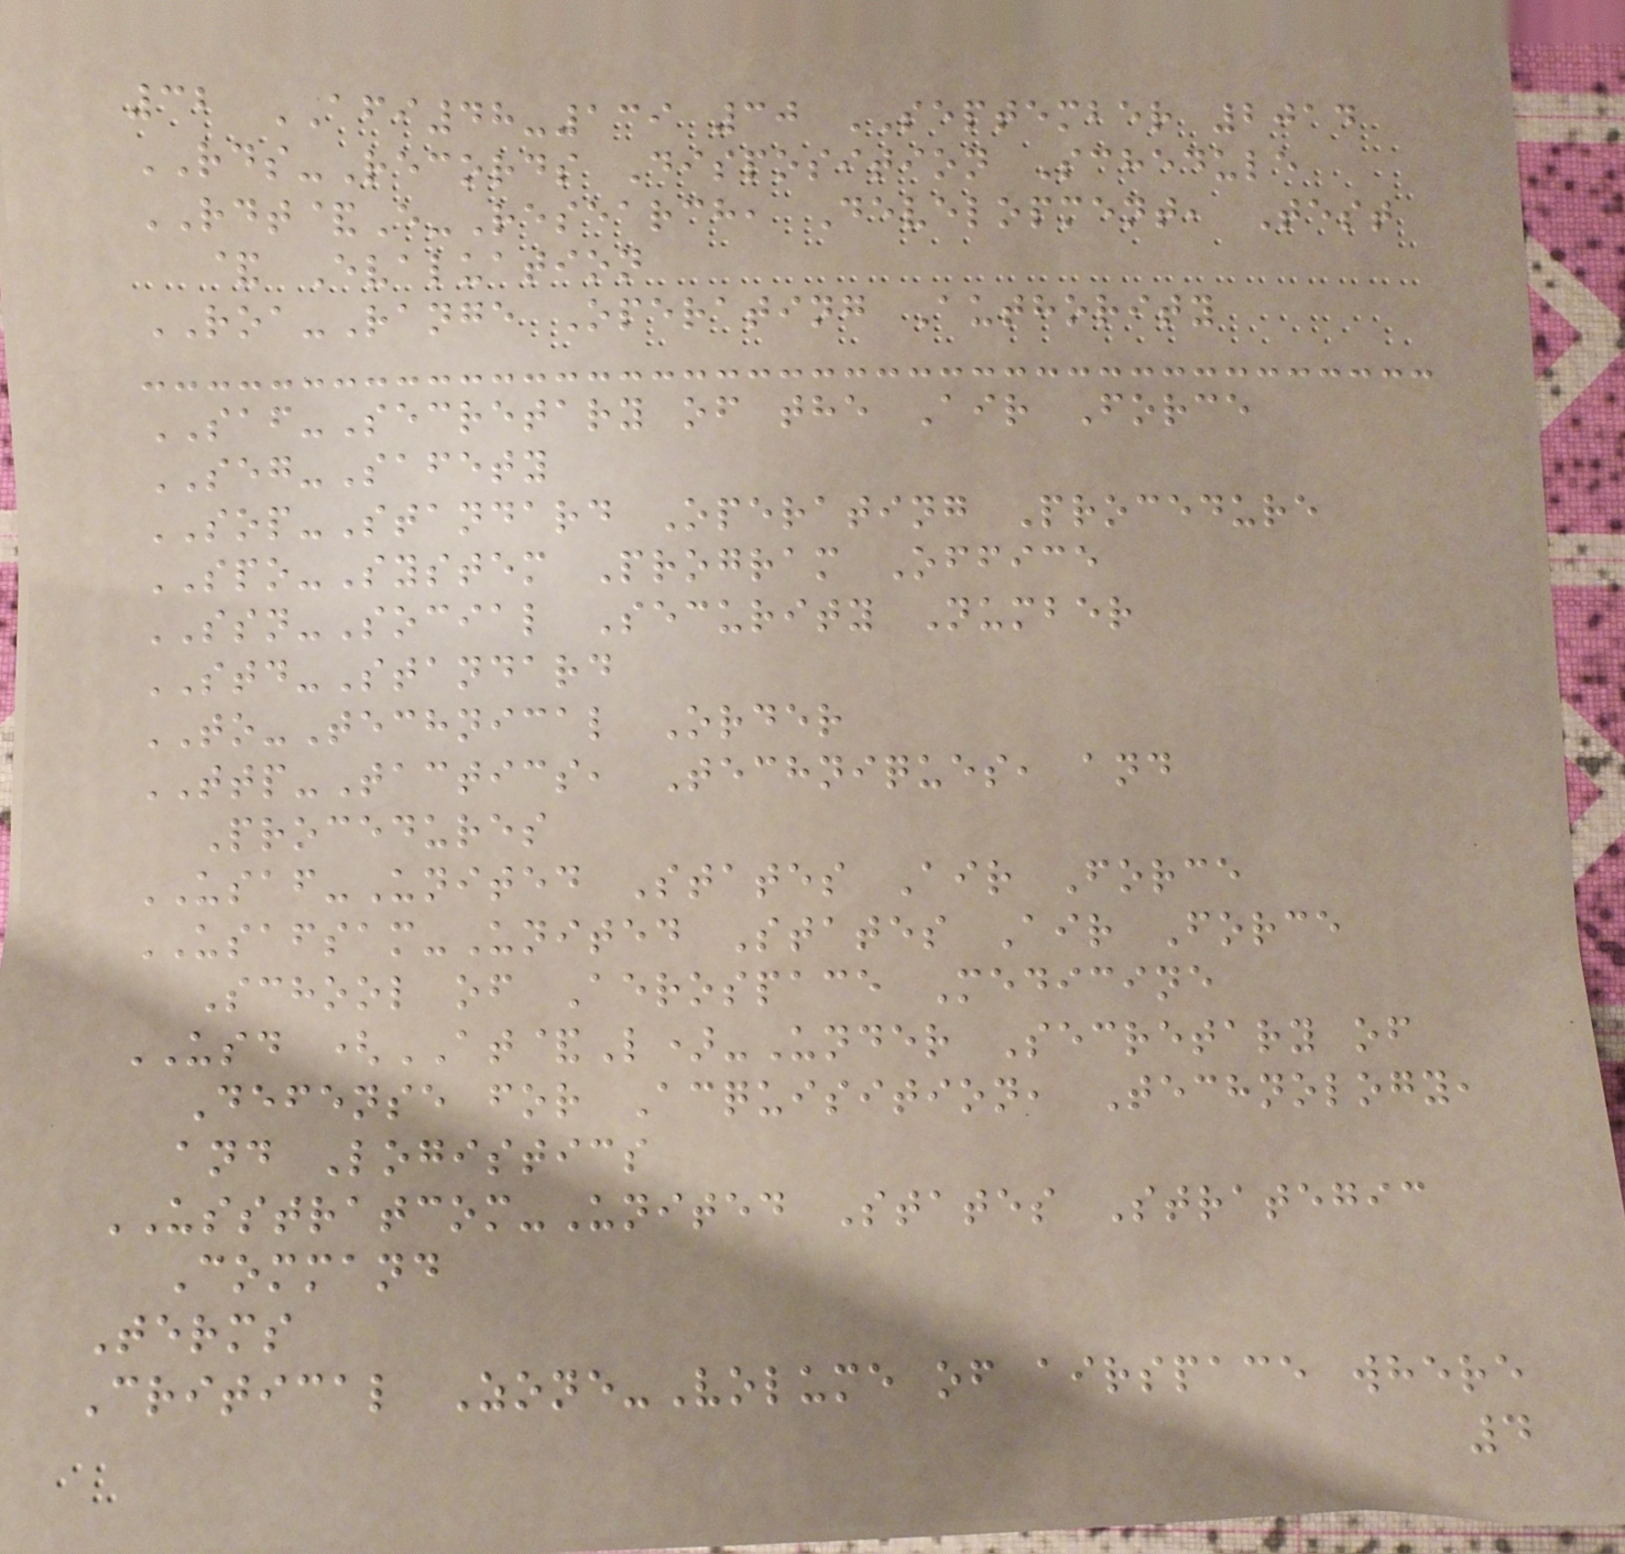32 AFI48-139 30 SEPTEMBER 2014
RDS-Records Disposition Schedule
RDT&E-Research, Development, Test
& Evaluation
ROA-Range Operating Authority
SAF-Secretary of the Air Force
SEG-Safety
SOP-Standard Operating Procedure
SPO-System Program Office
SSN-Social Security Number
STD-Standard
TO-Technical Order
TTP-Tactics, Techniques, and
Procedures
USAF-United States Air Force
USAFSAM-United States Air Force
School of Aerospace Medicine
USD (AT&L)-Under Secretary of
Defense for Acquisition, Technology,
and Logistics
USSTRATCOM-United States Strategic
Command
Terms
Critical Zone-Volume of airspace where
4
